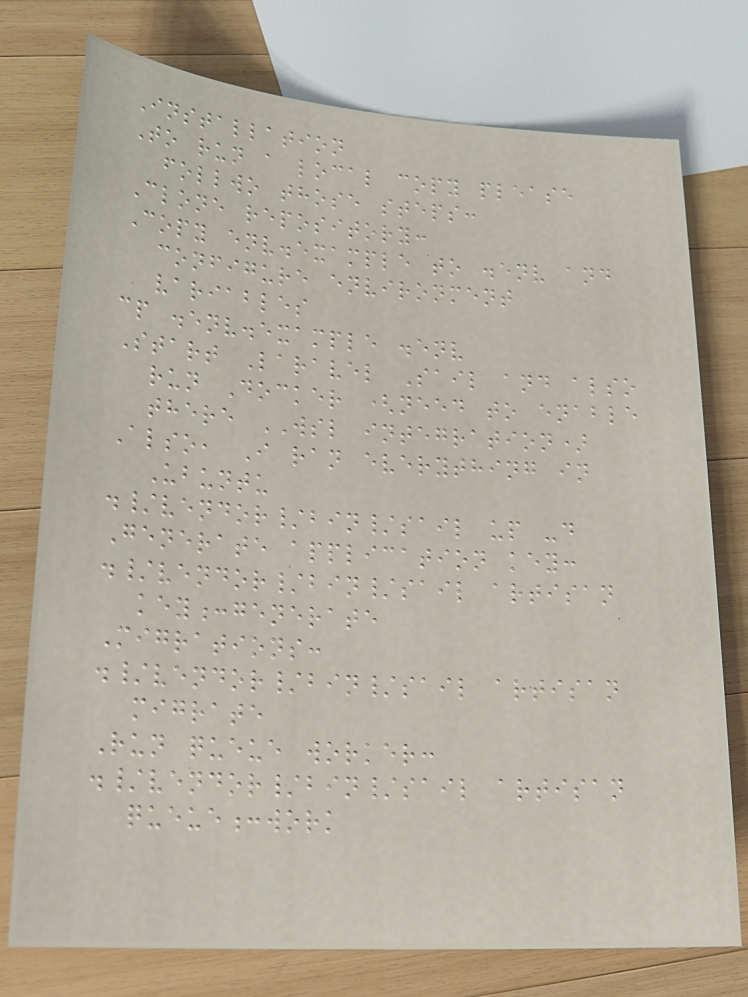Installation
To run a local copy please
follwo those steps:
Clone repository:
Copy env.example to .env and
configure environment
variables
cp .env.example .env
Start Laravel Sail and also
run Docker (need to enable
there WSL integration)
Also, I ran everything in
Ubuntu
./vendor/bin/sail up -d
Generate application key:
./vendor/bin/sail artisan
key:generate
Migrations:
./vendor/bin/sail artisan
migrate
Run queue worker:
./vendor/bin/sail artisan
queue:work
